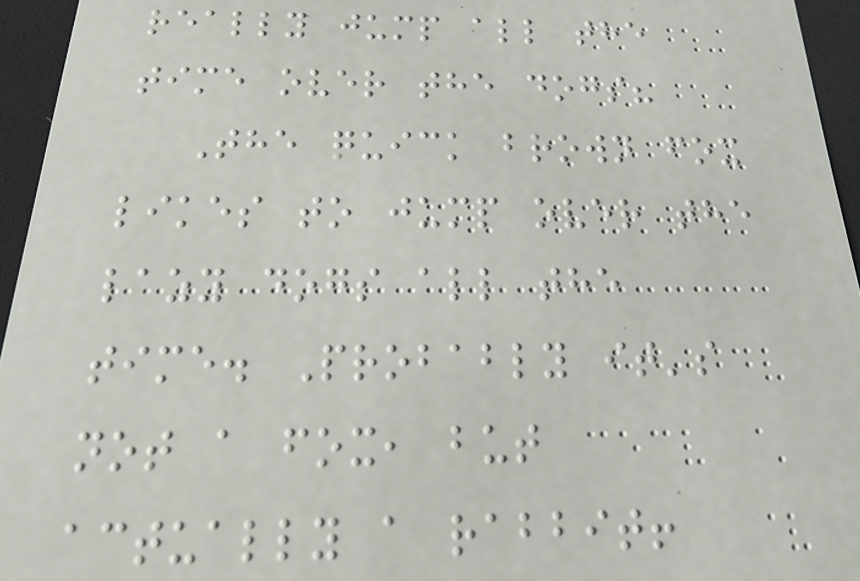really jump all the
time over the dogs?
The quick brown fox
likes to jump over the
lazy dogs all the
time. Probably it's
not a fox, but
actually a rabbit!
